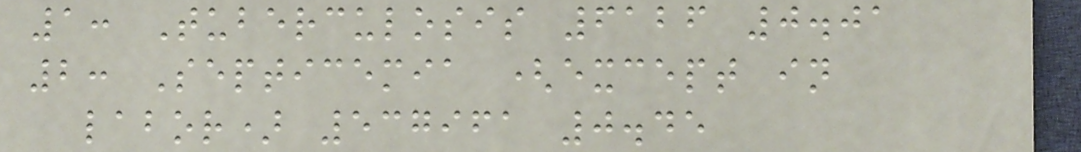1: Tuberculosis 6126 0.01
2: Septicemia (except in
labor) 537961 0.45
